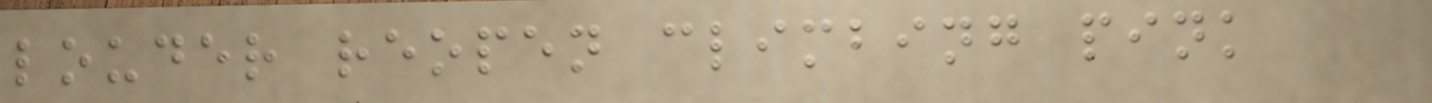louder reopen climbing pink
